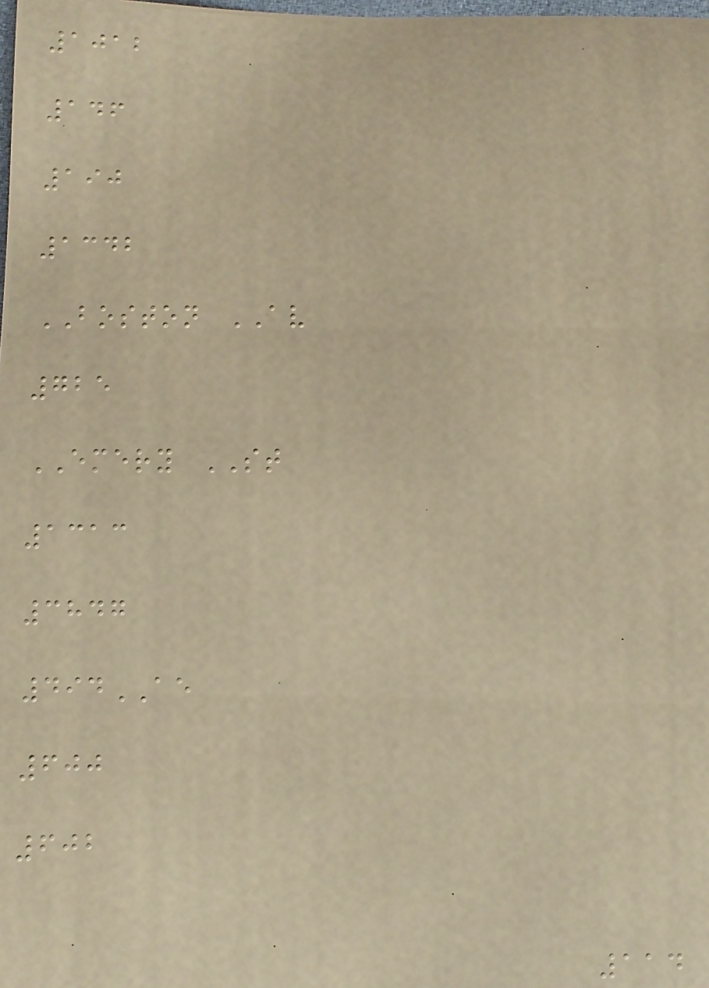1012
146
190
1342
BOSTON AV
725
EMERY ST
1313
3847
494AE
600
602
114
